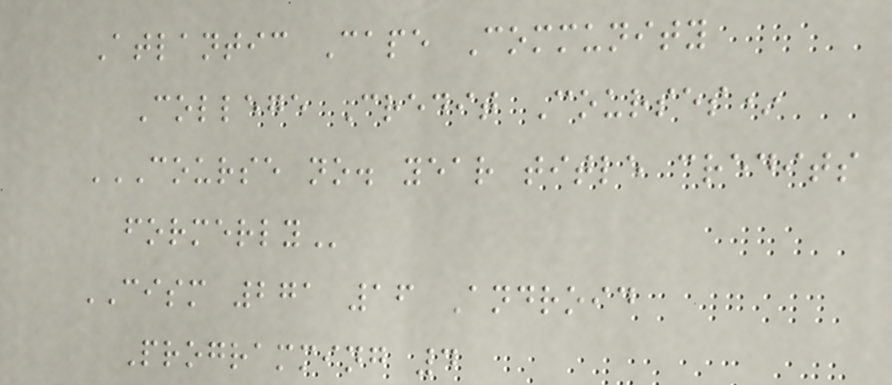Atlantic Cape Community
College Credit Courses*
COURSE NO. YEAR TITLE CREDITS
FORMERLY
CISM 271 16 Android
Programming 4
